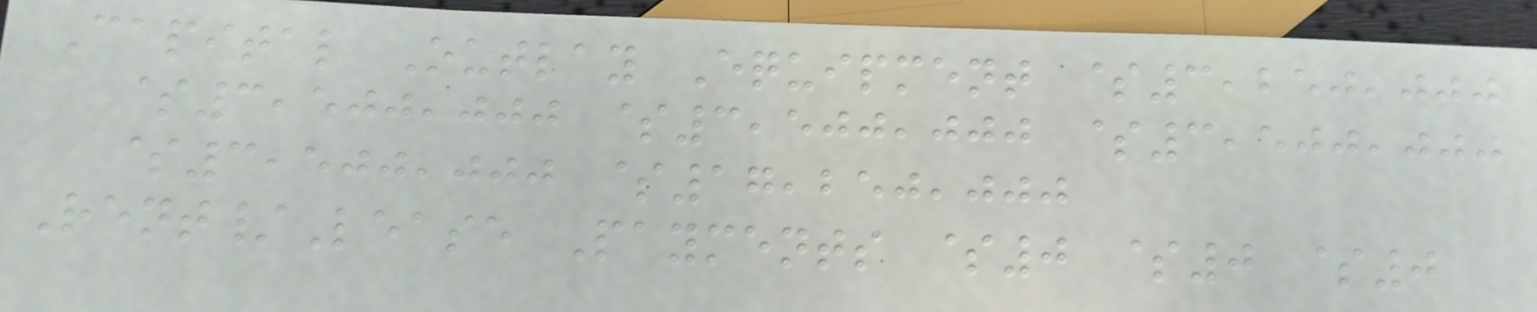Capital Outlay Equipment $3,250,000
$3,500,000 $3,500,000 $3,500,000
$3,500,000 $17,250,000
Rent/Lease Payments $0 $0 $0
